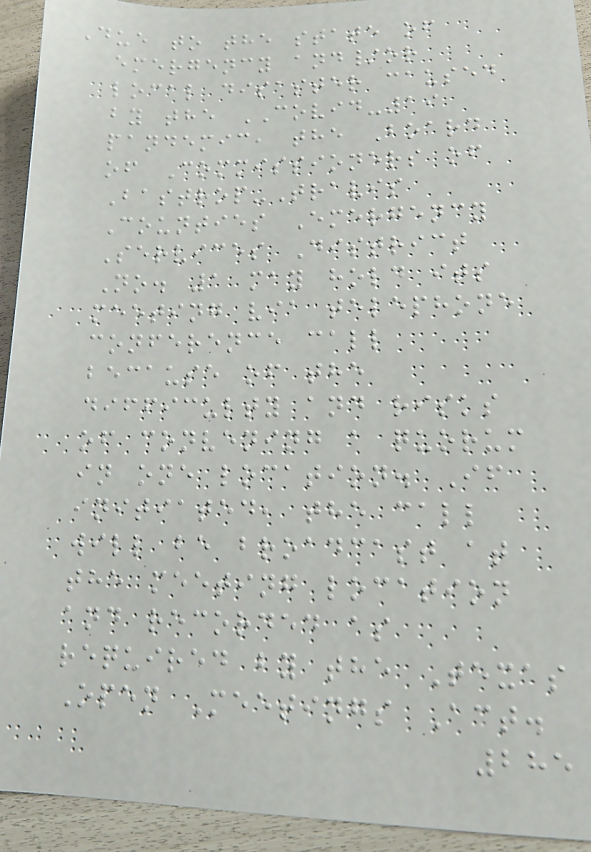Due to the state of
emergency and/or
local disaster caused
by the COVID-19
pandemic, the Board
of Commissioners of
Bastrop-Travis
Counties Emergency
Services District
No. 1 may hold its
meeting via telephone
conference call
because of the
difficulty and risks
of convening a quorum
in one location. If
initiated, the call
will be broadcast at
the meeting location
and recorded as
required by the Texas
Open Meetings Act.
285
